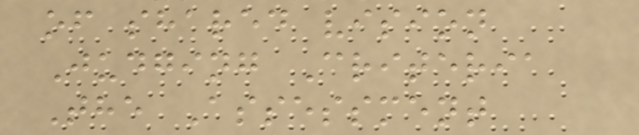of shared vision
Judging Criteria
The Assessment
